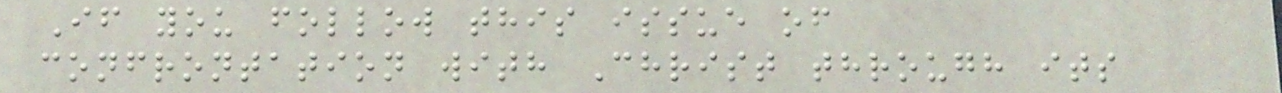If you follow this issue of
confrontation with Christ through its
